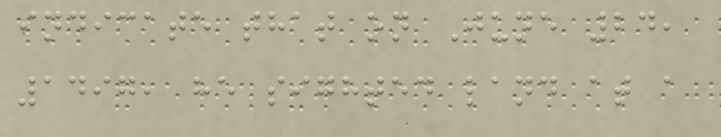indicate that on June 24,
1497, he sighted land at a
